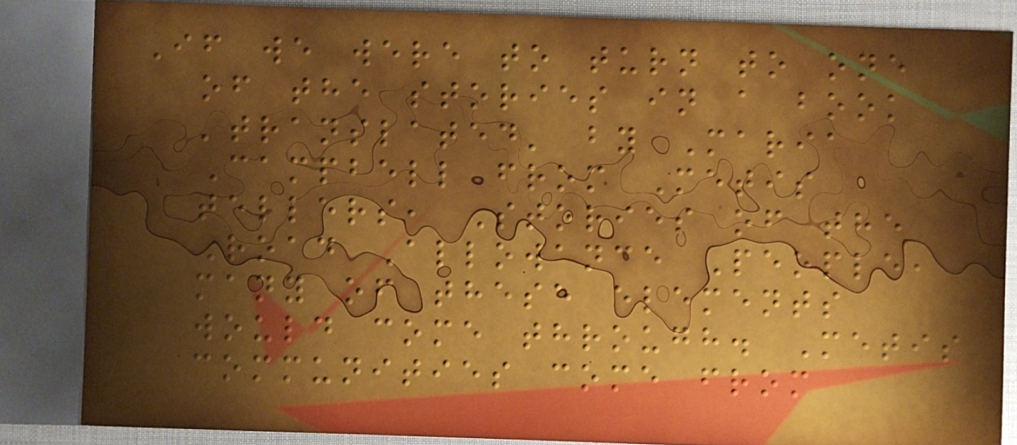If we were to turn to one
of the stories in a book
'translated' by Maria
Campbell from Metis
tellers, Stories of the
Road Allowance People,
many of these elements
would come through. Metis
communities come from
